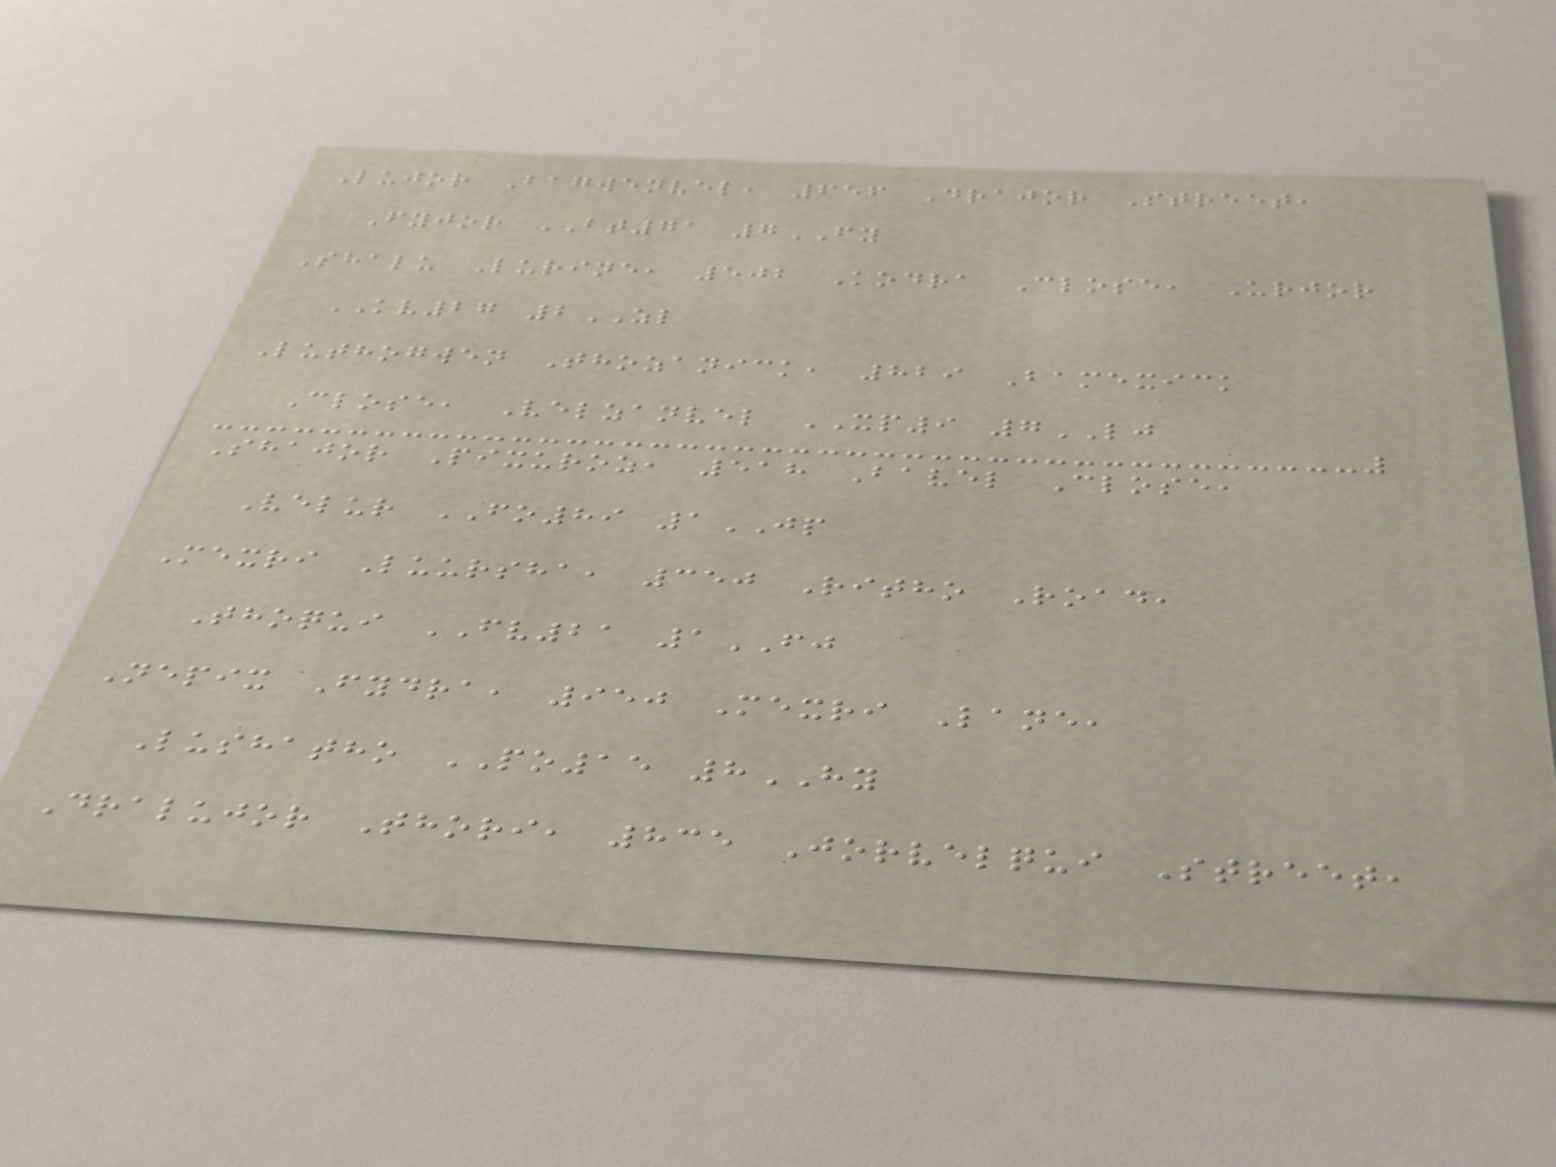Lujor Bagwenvel, 656 Drajor Street,
Fyjor BT71 7FY
Shalu Lurine, 502 Kodra Close, Urjor
KV27 2ZL
Luthogwen Thozanick, 829 Bamexick
Close, Velzanvel XP9 7LJ
Shajor Pixuroz, 518 Bavel Close,
Velur FO89 1JP
Mexri Luursha, 350 Ritho Road,
Thoqui FV21 1FJ
Nepix Fydra, 950 Mexri Lane,
Lushatho PO15 8HY
Dralujor Thori, 835 Jorvelqui Street,
